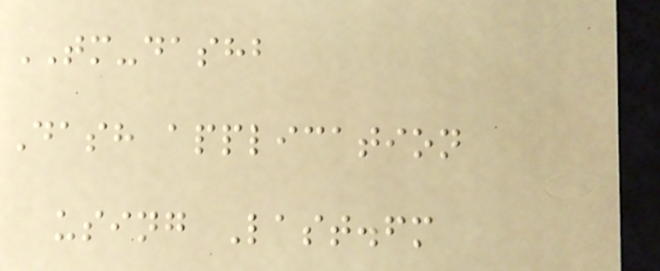TM-dashb
Dash application
using Last.fm
